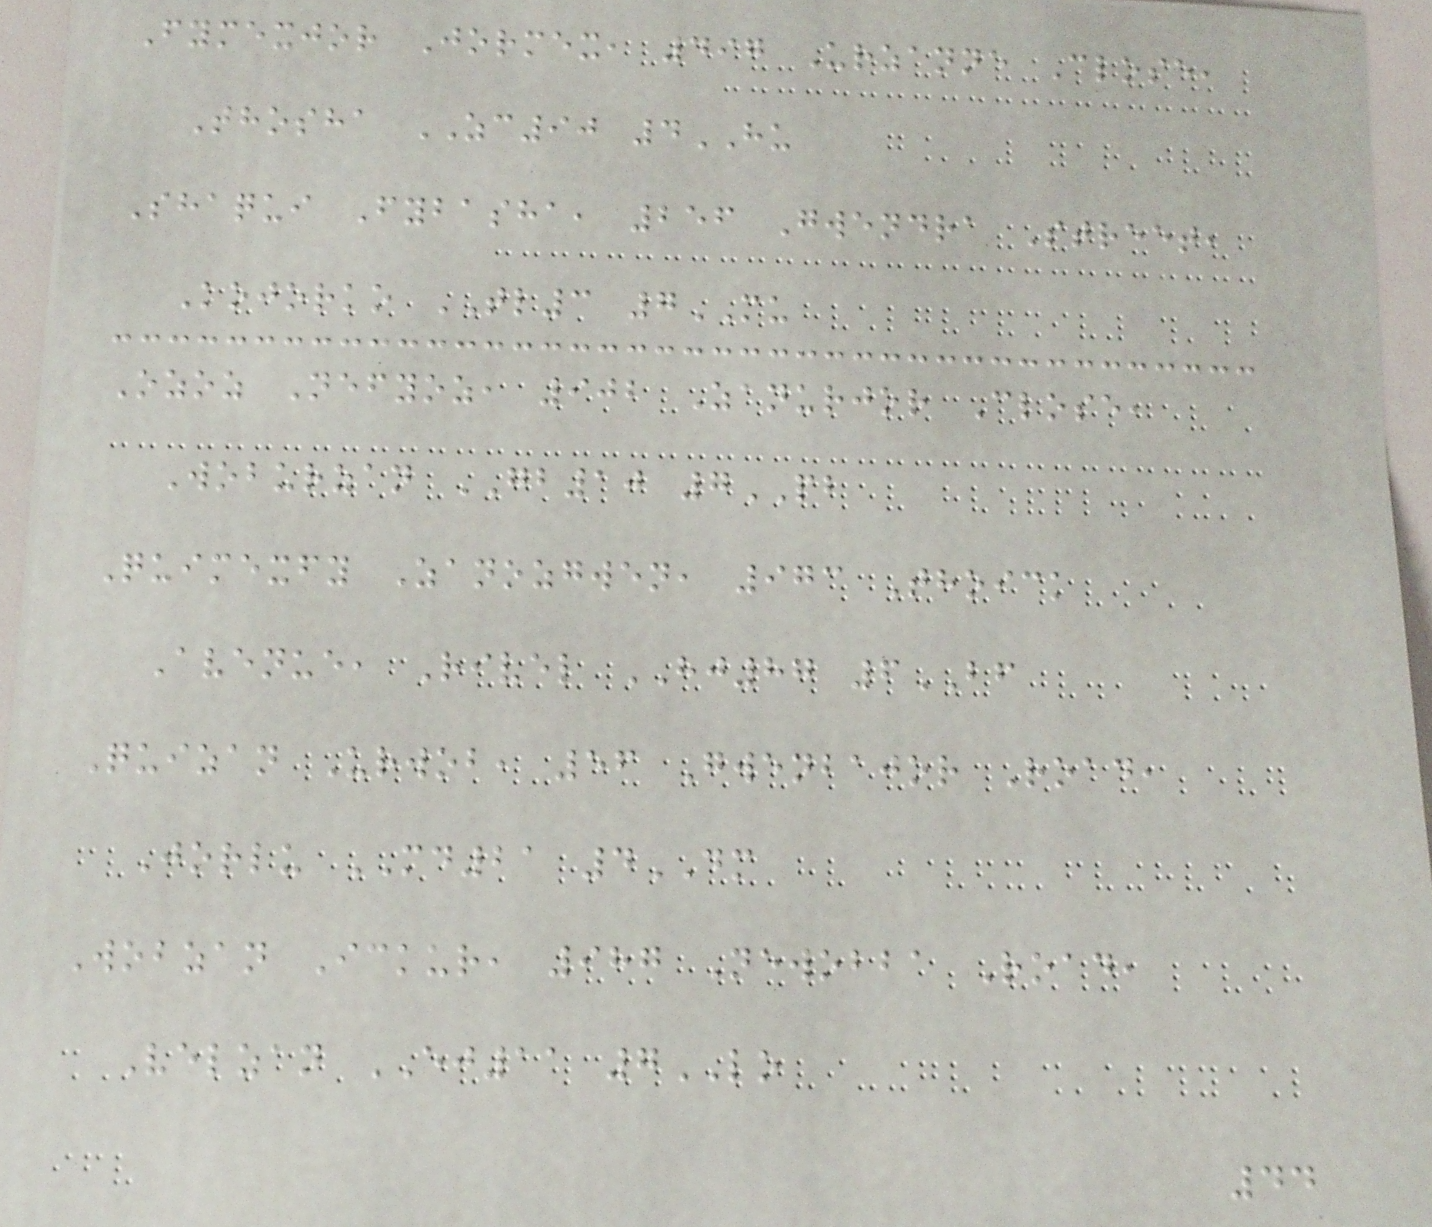Fymexjor Jormex, 497 Urzanne Close,
Thosha ZC90 4HU
Shaqui Fybasha, 256 Gwendra Street,
Kojorko TL3 7MU
Ozoz Nefyoz, 902 Zanurjor Close,
Woburzan GB10 7PB
Quimexfy Zanozgwen, 973 Thoick
Avenue, Rivel HJ87 6BF
Quizan Urwob, 56 Gwenbajor Road,
Jorlu MD21 4DM
Wobzan Ickur, 987 Newobba Road,
Velzan EJ11 7LO
44
